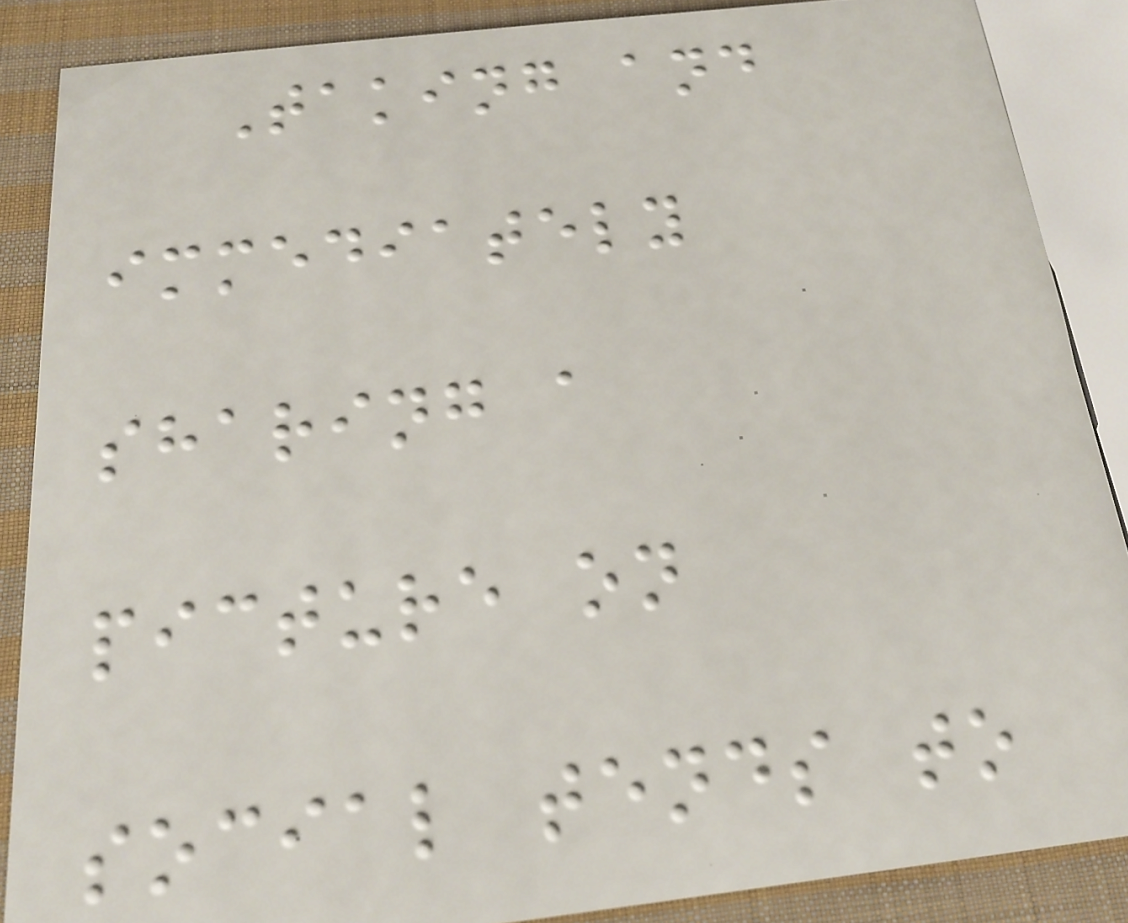Taking and
immediately
sharing a
picture on
social tends to
